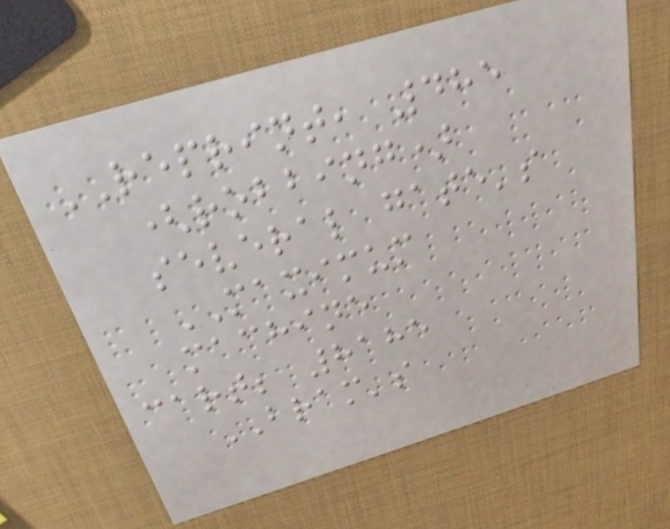REPRINT, 485
(robbing)
several gate's
MAXIMUM
machine
cart; 8185
BRAM's
